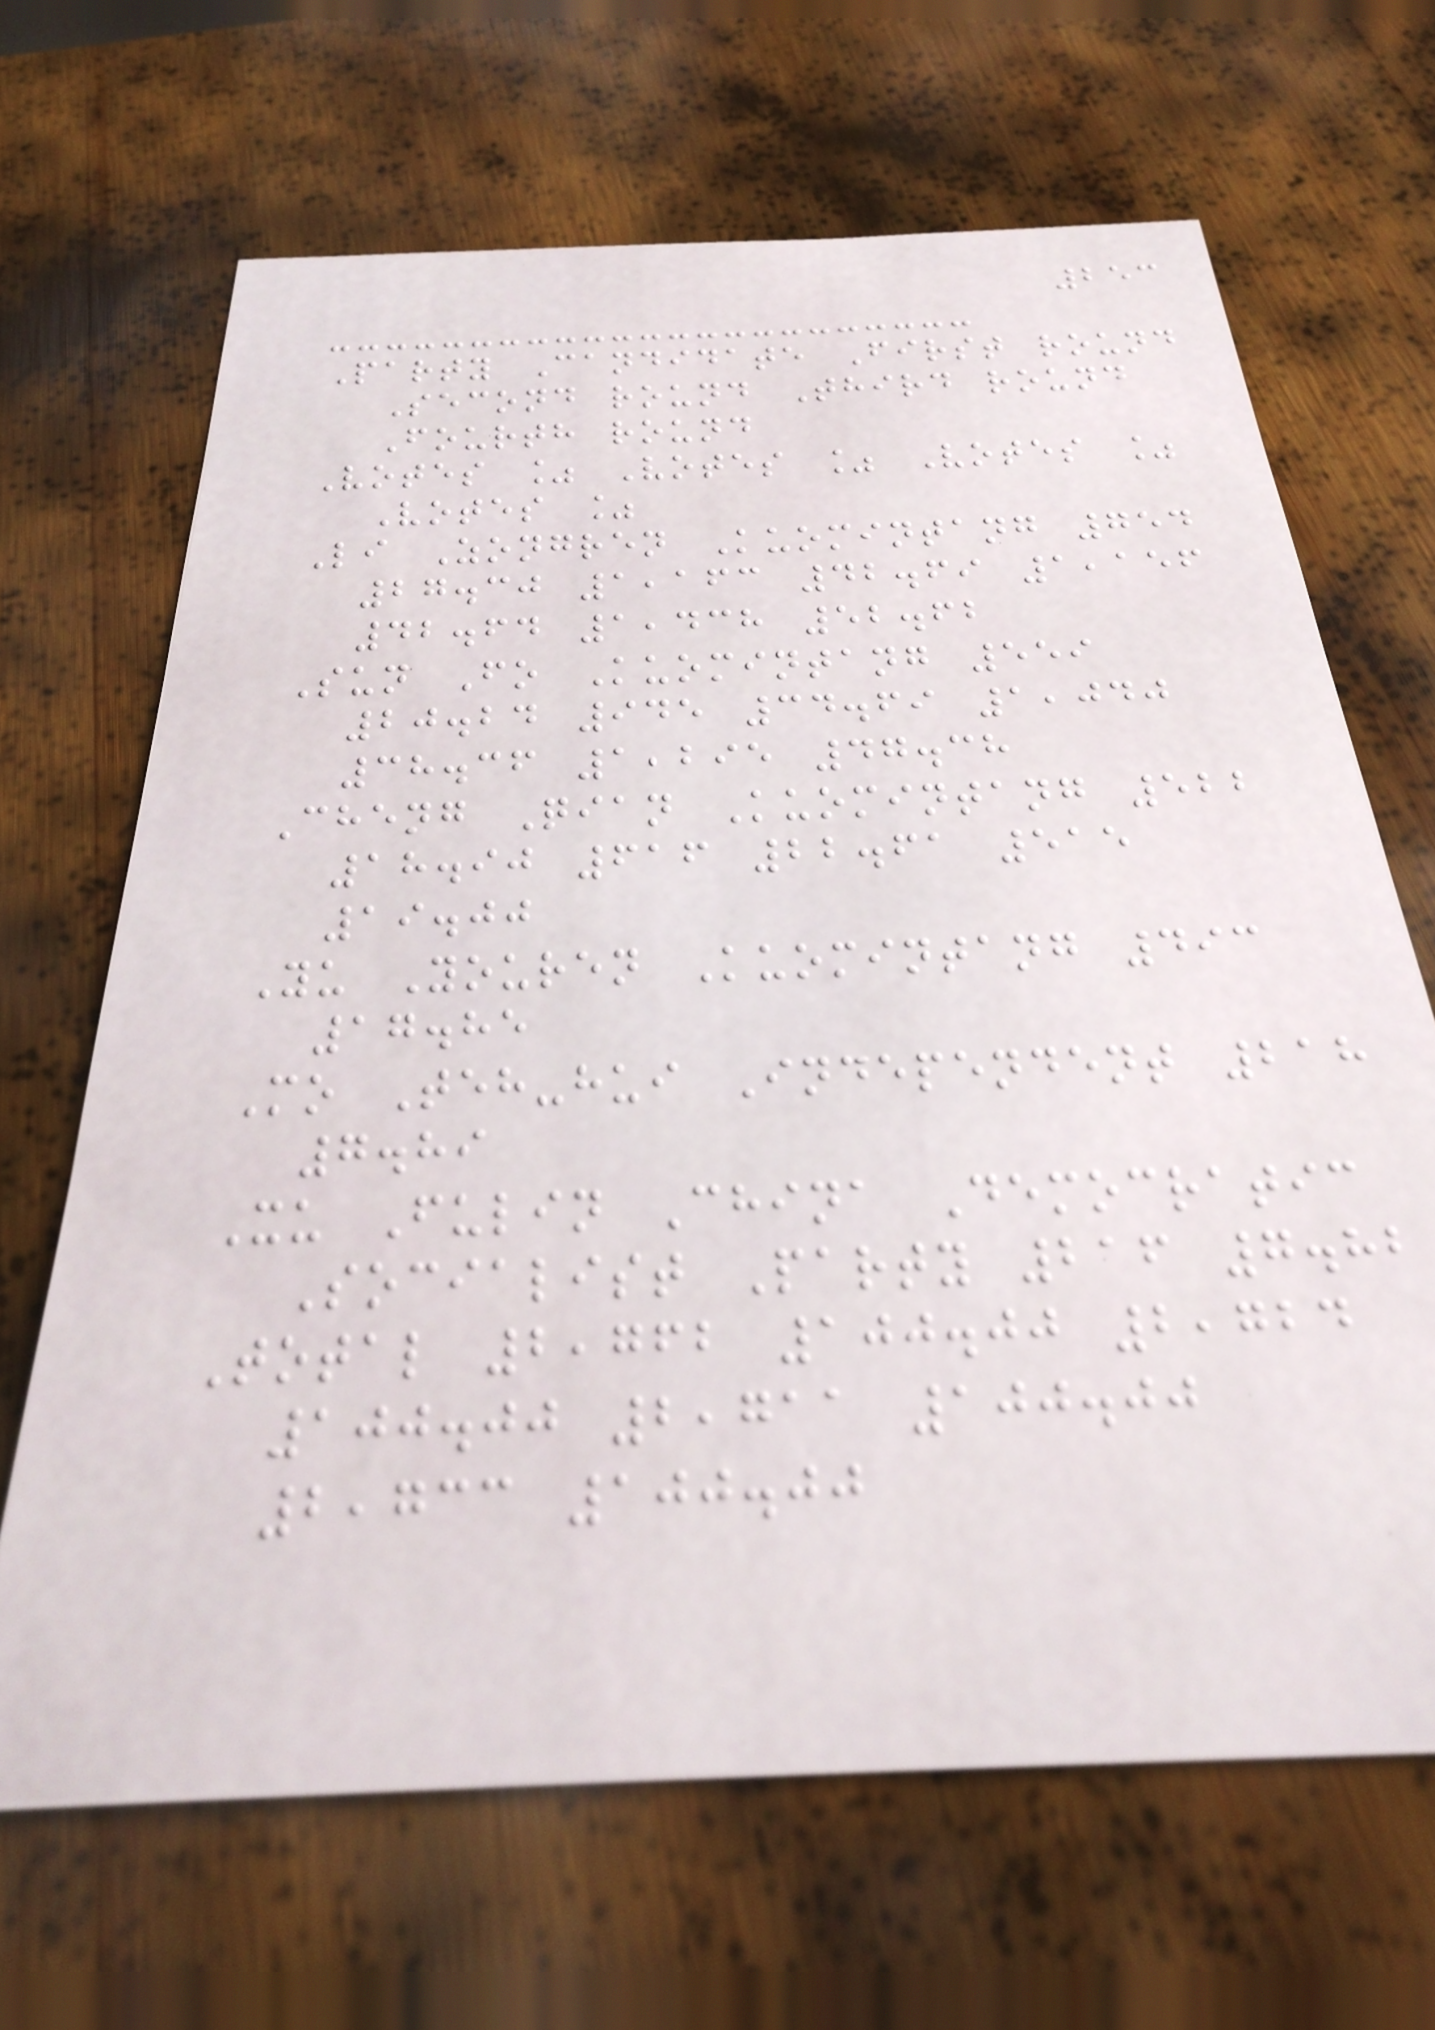253
Party Candidate First round
Second round Third round
Fourth round
Votes % Votes % Votes %
Votes %
Li Zongren Kuomintang 754
27.30 1,163 42.69 1,156
42.64 1,438 52.62
Sun Fo Kuomintang 559
20.24 945 34.69 1,040
38.36 1,295 47.38
Cheng Qian Kuomintang 522
18.90 616 22.61 515
19.00
Yu Youren Kuomintang 493
17.85
Mo Teh-hui Independent 218
7.89
Xu Fulin China Democratic
Socialist Party 216 7.82
Total 2,762 100.00 2,724
100.00 2,711 100.00
2,733 100.00
